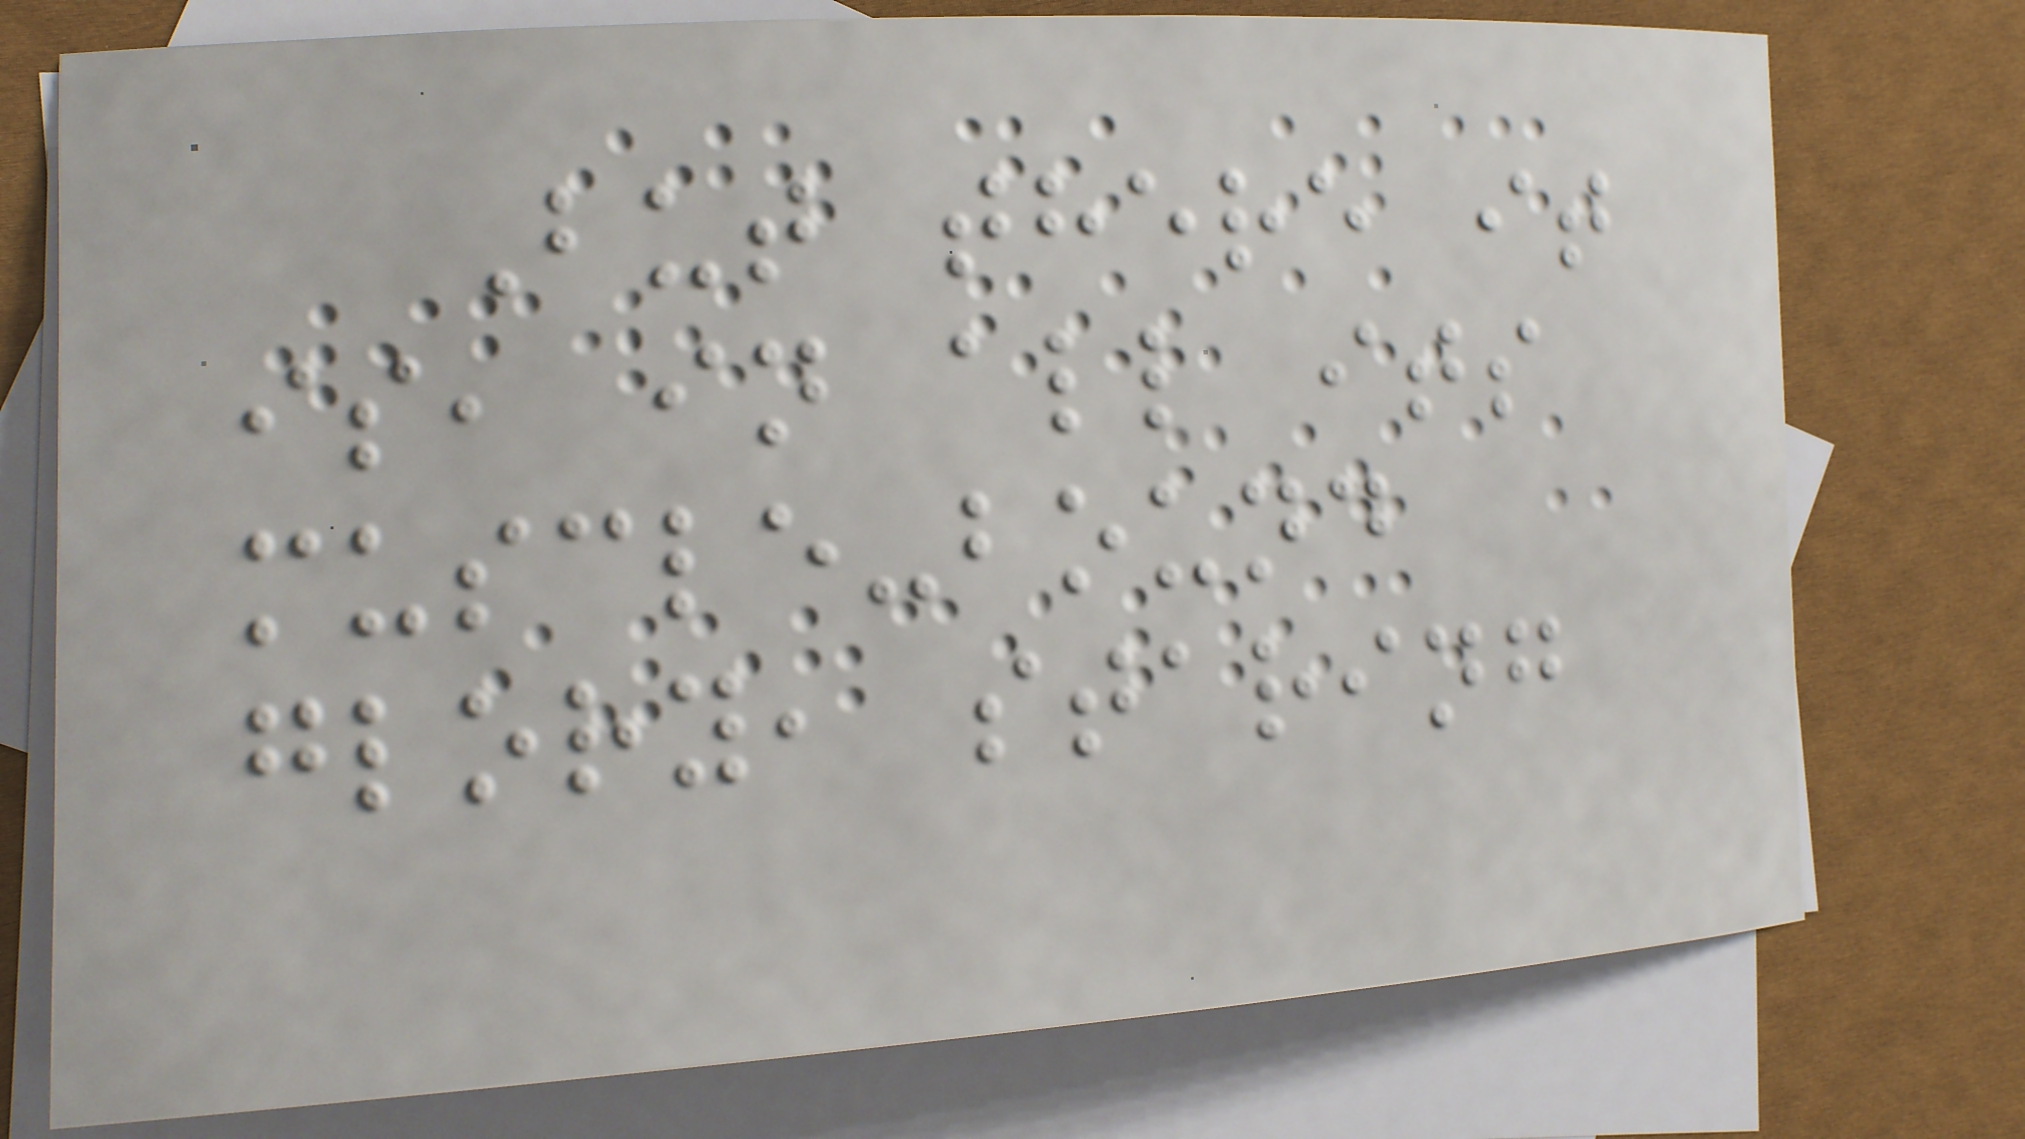But there it
is, in all its
muscle-bound
glory, staring
